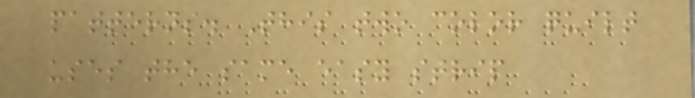patterns. This two color quilt
uses the same easy strip
